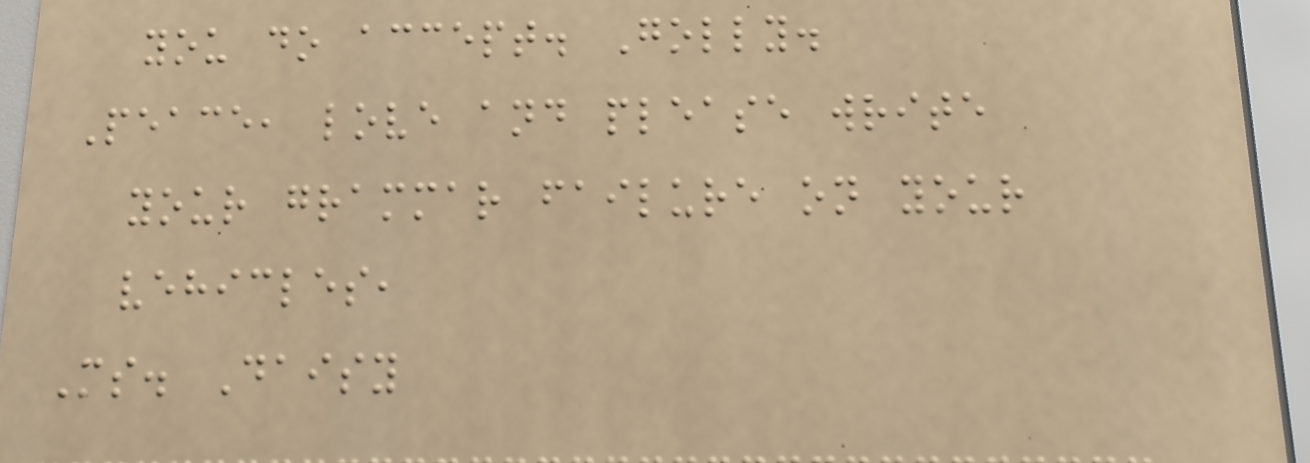you do accept. Golly.
Peace, love and please write
your grammar failure on your
vehicles,
Ms. Daisy
